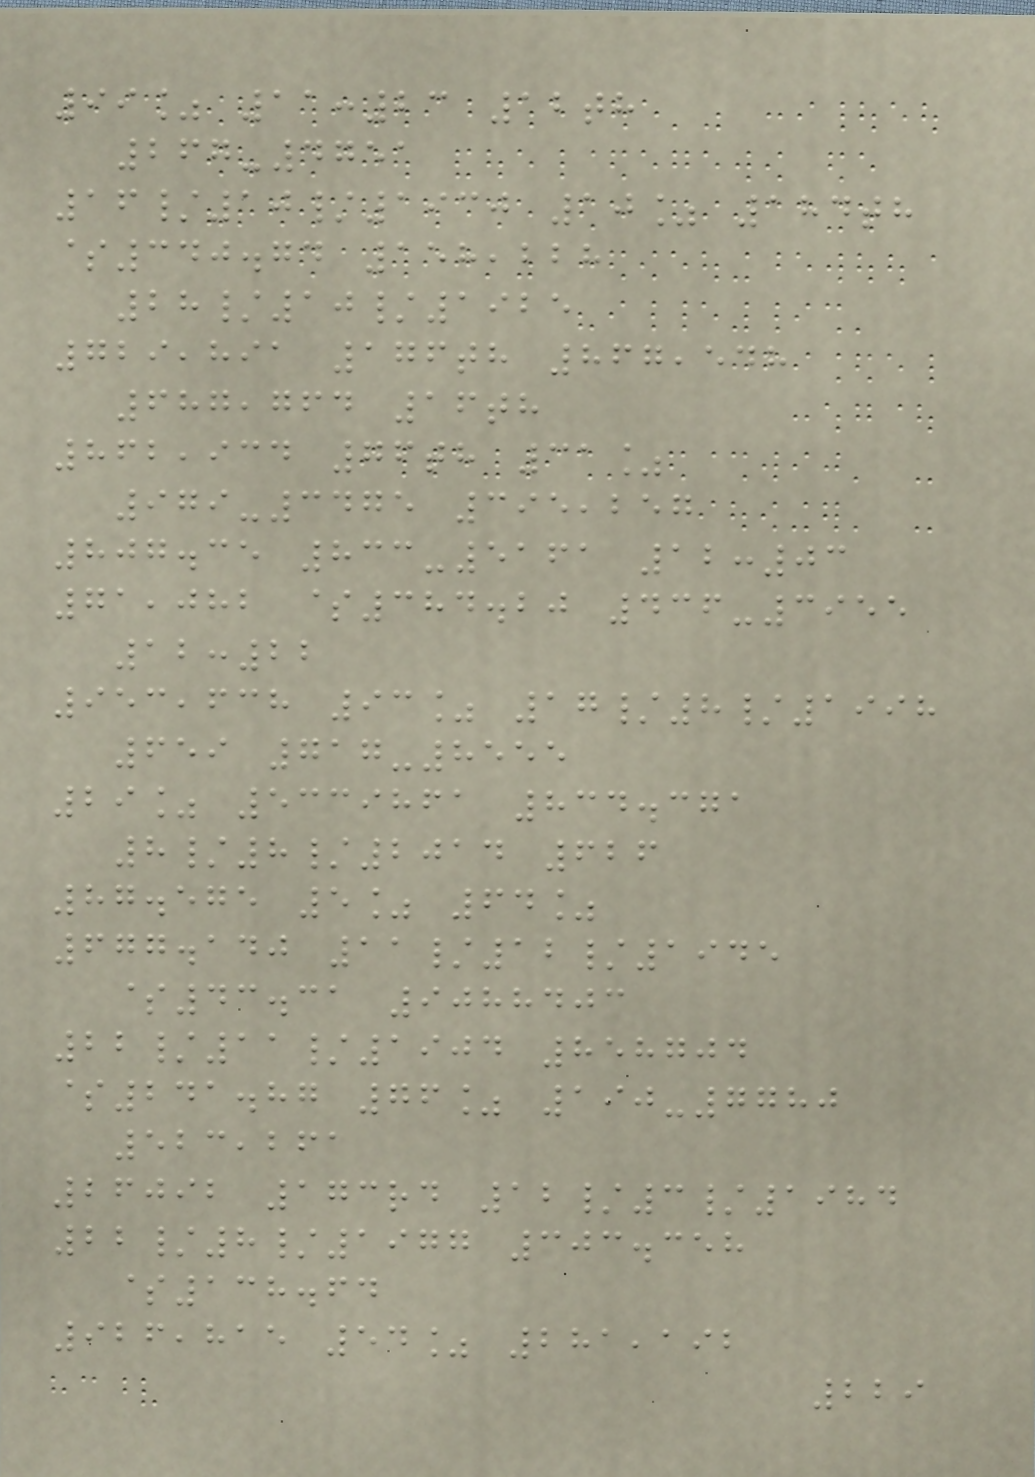99% 11:23 12th
267-4751
16/10/1930 10% 184th
$340.74 158,228
28/10/1925
729,891 176th 867,548
687,764 16th
862,934 76th 31%
979-3475 395,257
807.35 833-5161 12:03
71,082 $384.20 436-3955
12:22
953,638 93% 17/8/1998
659 717-8555
29% 5339861 834.371
8/8/2014 626
87.575 5% 64%
677.140 11/12/1945
$43.31 9088403
22/11/1904 858704
$241.87 76% 190-7780
523,261
26092 173rd 12/3/1984
22/8/1977 303.358
$138.64
926,815 54% 281,192
229
